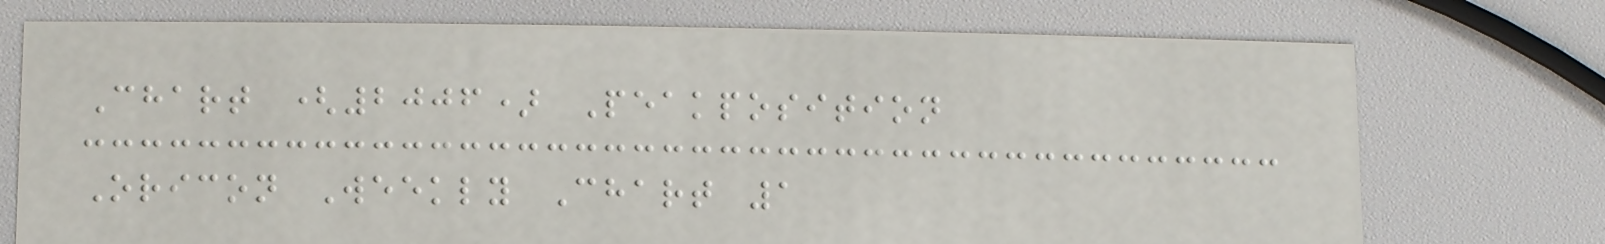Chart (2006) Peakposition
Oricon Weekly Chart 1
